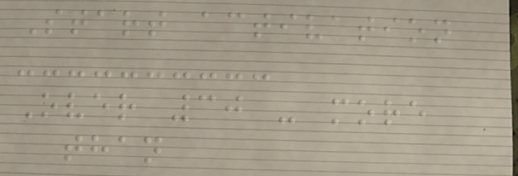Start activation
Over 30 - more
than
